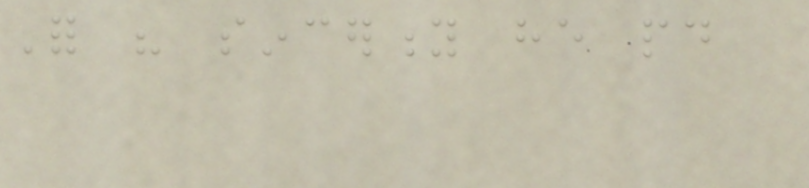For his sincerity he paid
